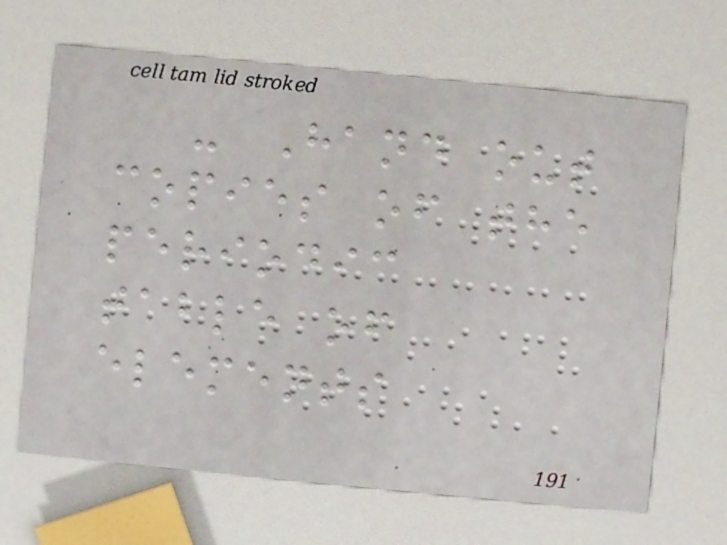- Hand out
copies of the
periodic
table of
elements
